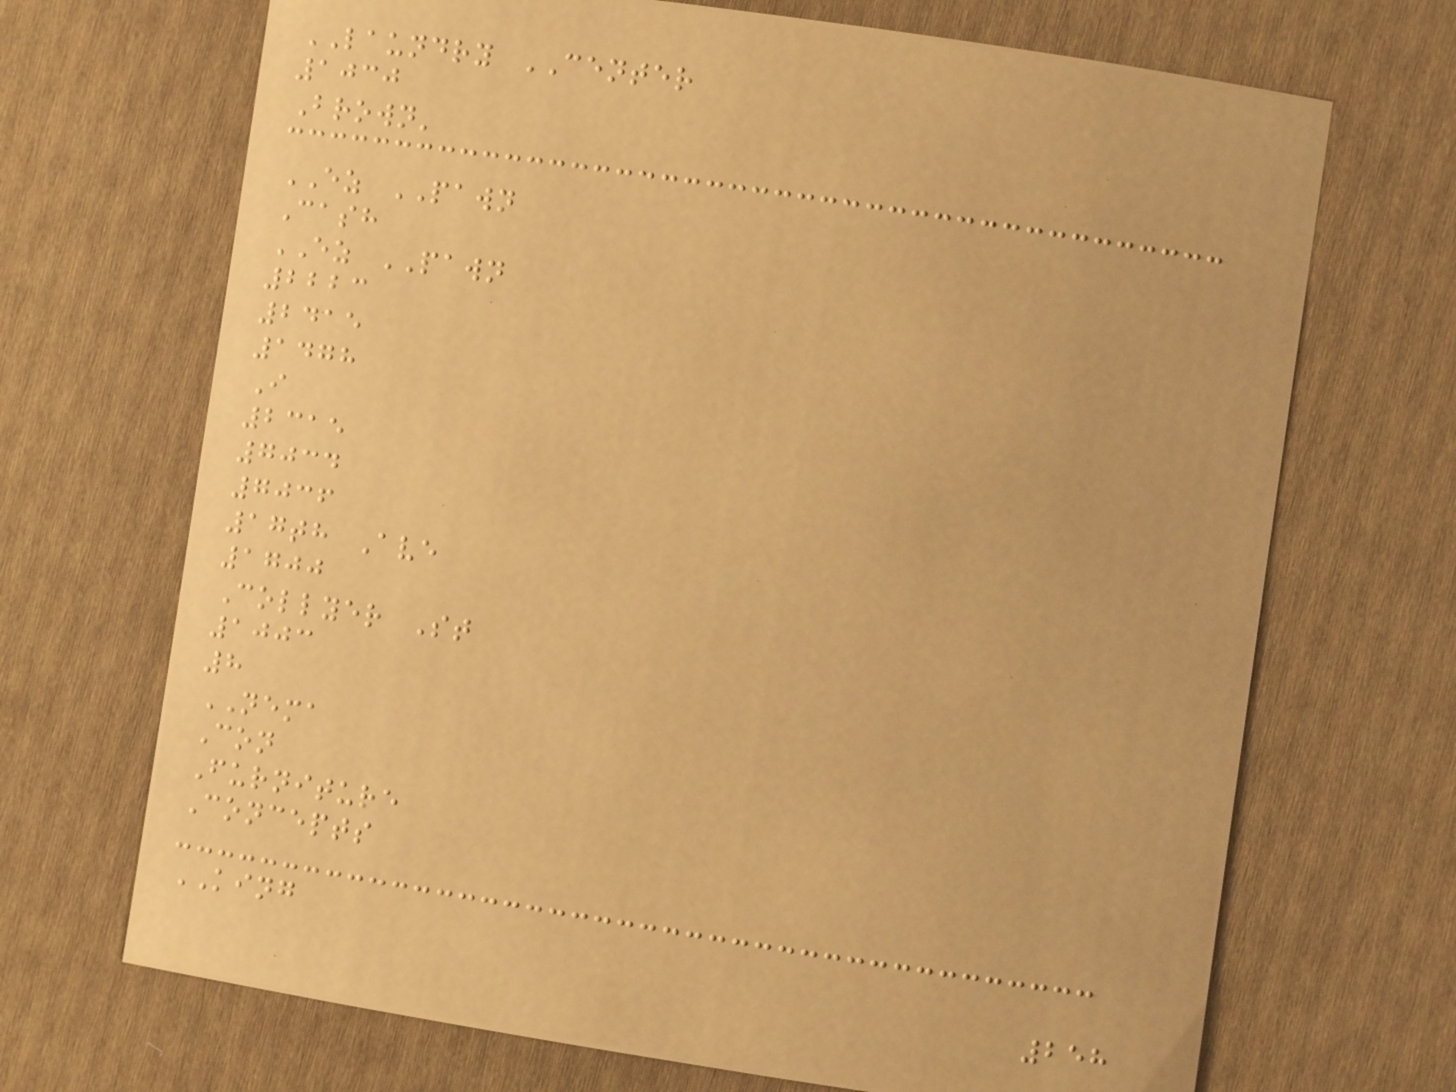LAUNDRY CENTER
1030
Brown'
EZ PAWN
Cash
EZ PAWN
2223
2415
1478
I
2315
7034
7036
17th Ave
1700
Collyer St
1003
8
NEMA
Con
Furniture
Concepts
KING
258
